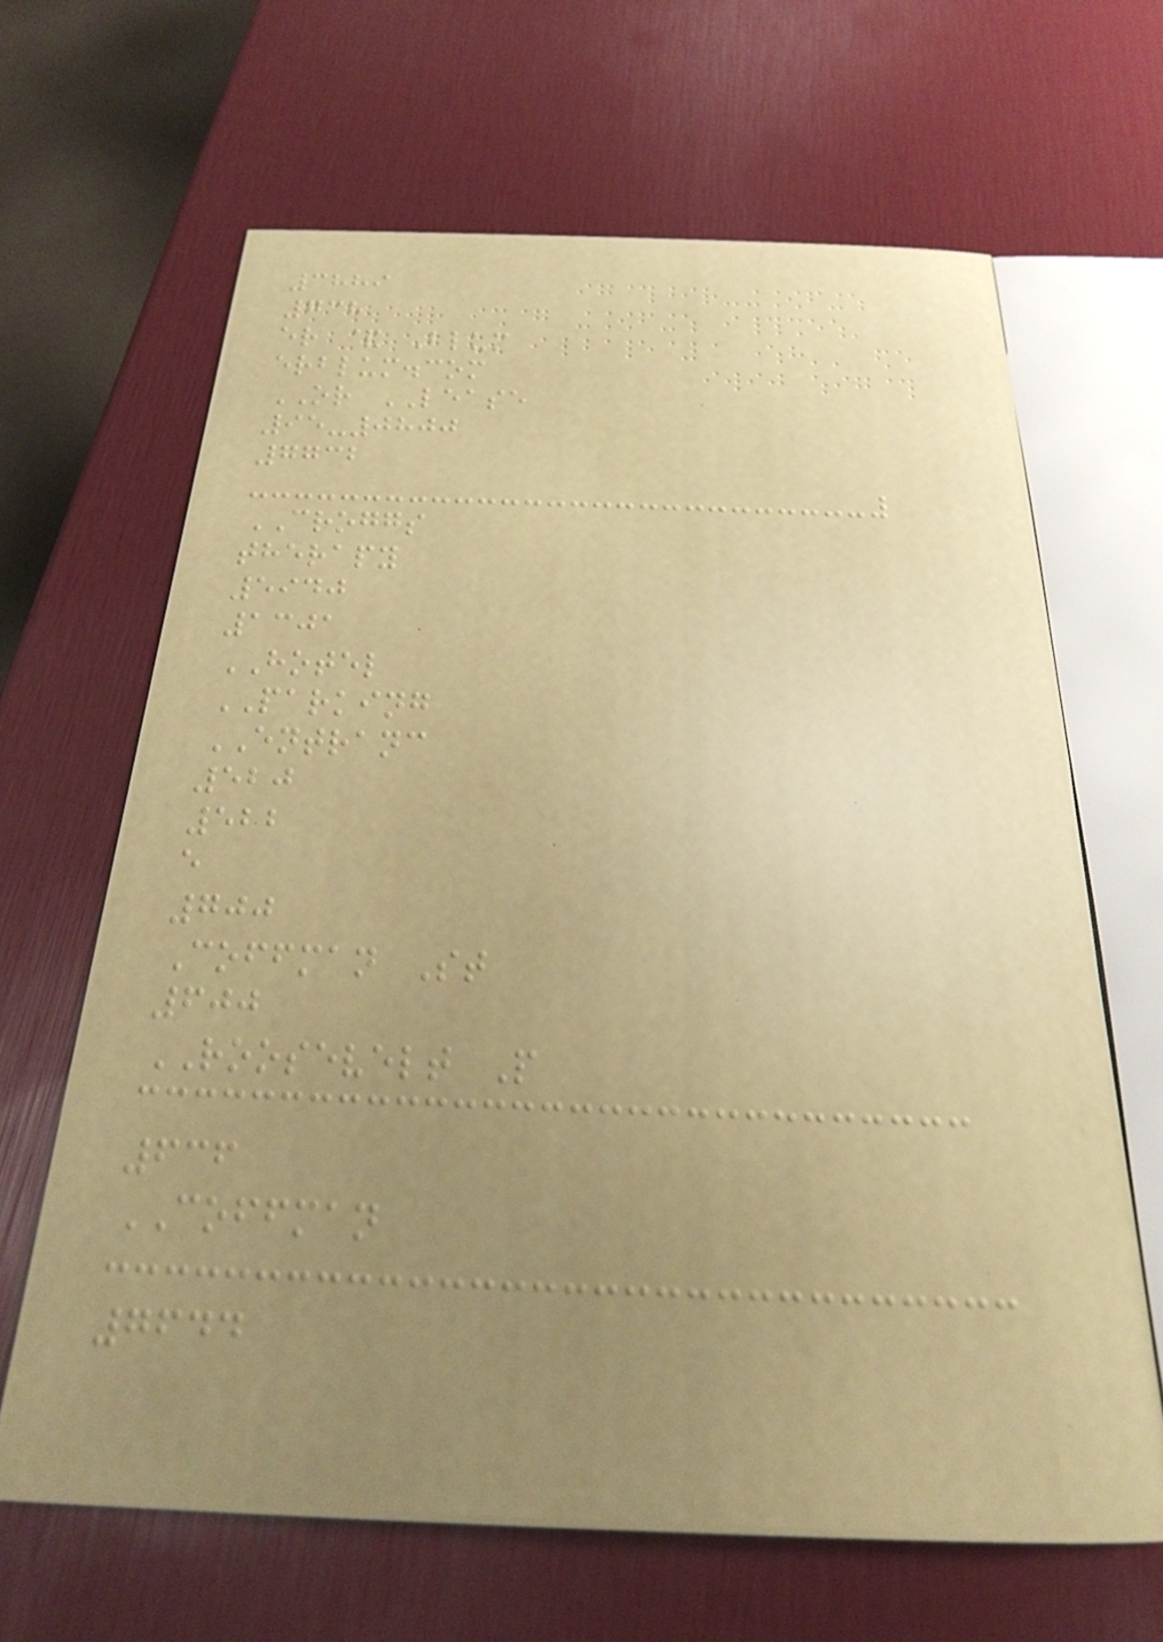3889
738
er & Blum
erblum.com
OR LEASE
95-0800
7732
CROGGS
therapy
5940
1301
HOTEL
PARKING
ENTRANC
520
522
e
700
Coffman St
600
ROOSEVELT P
636
COFFMAN
7644
